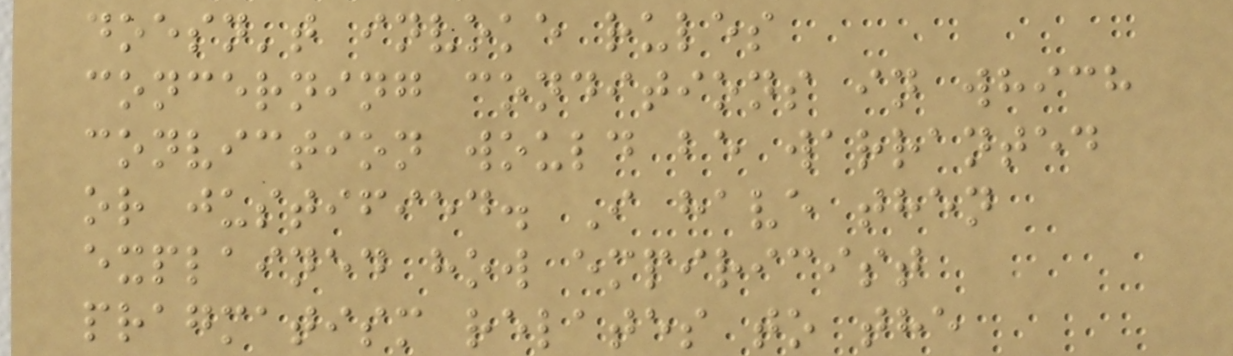doesn't invoke rules
concerning conditions in which
conviction would be warranted
or justified. I have then
explained how empiricist
pragmatism relates to the
